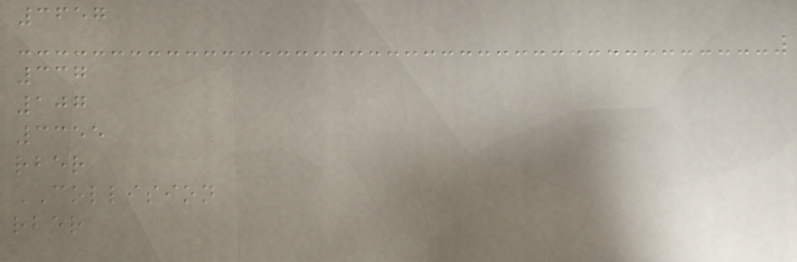3657
337
107
3355
rber
COLLISION
rber
